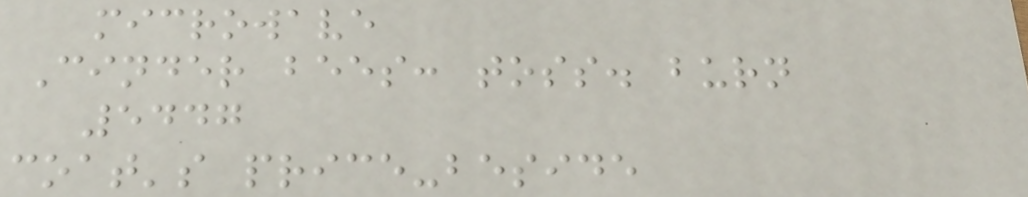microwave
Cinder bees: toss. burn
5447
coat's price-beside
